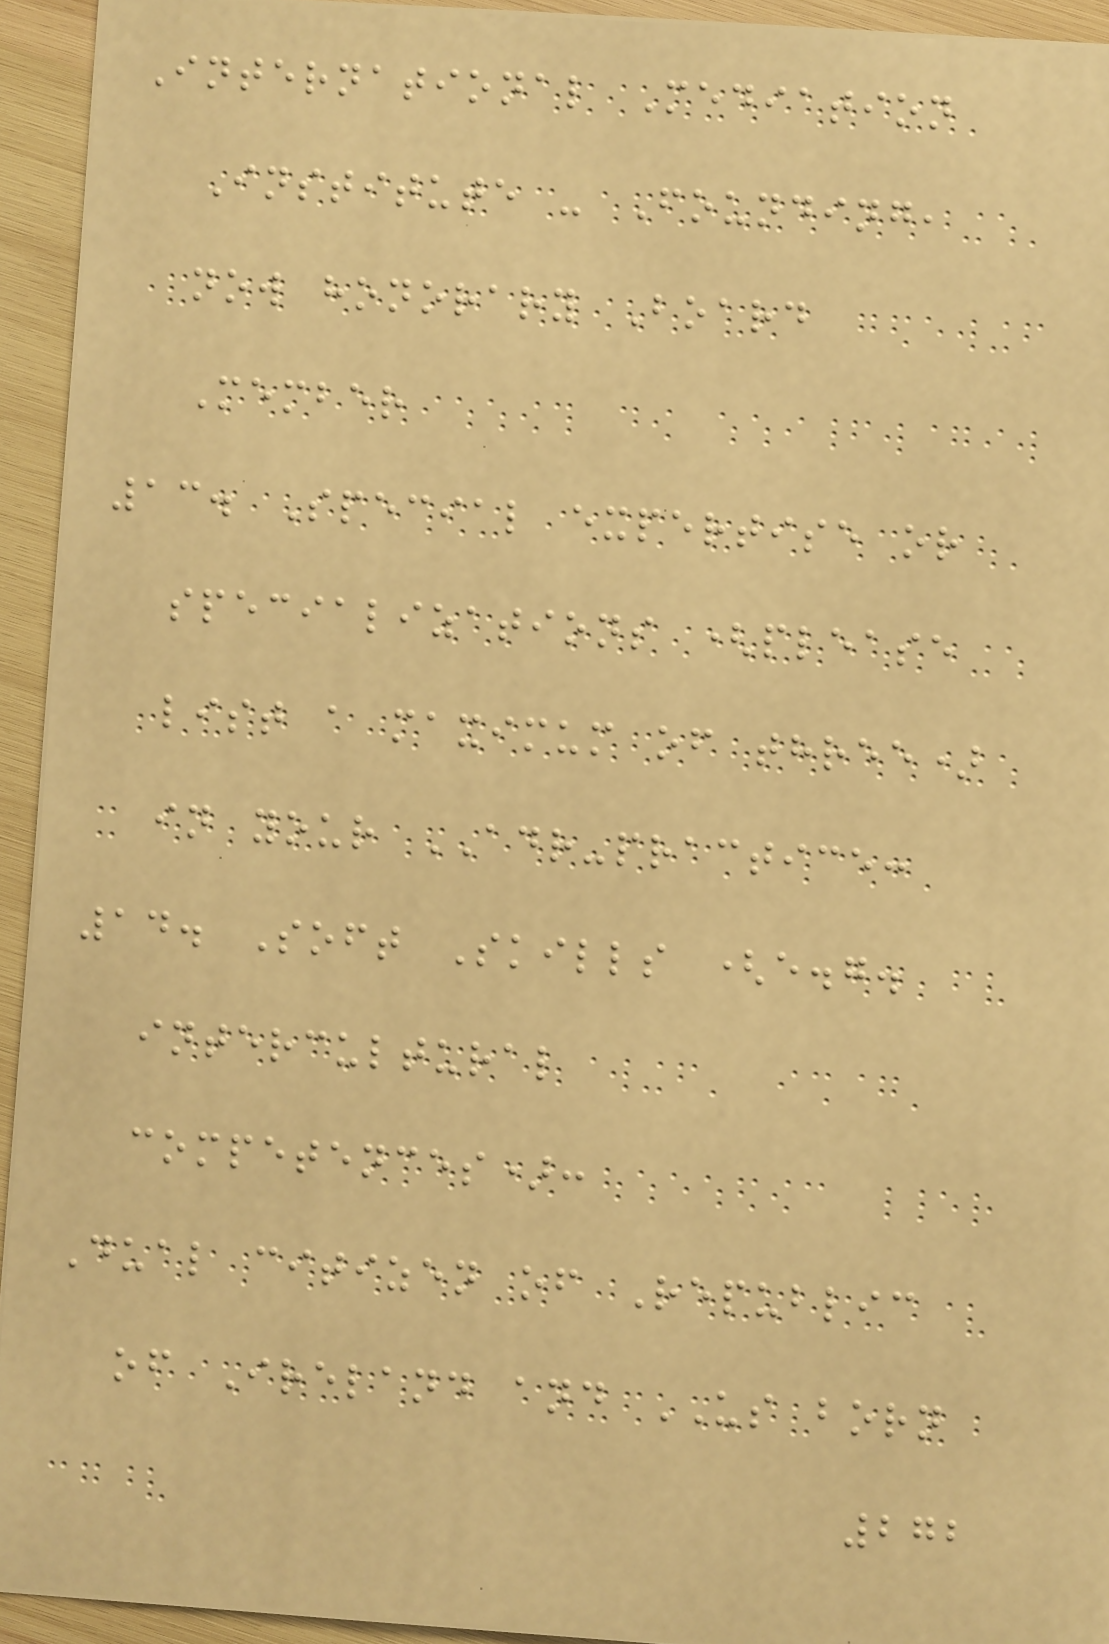International Mediation
Institute - Founding,
now honorary Board
Member
13. Special expertise or
specializations (please
list a maximum of three)
in your ADR-practice:
14. Soft Skills (e.g.
intercultural
competences):
Dual citizen of Republic
of Ireland and US born
272
